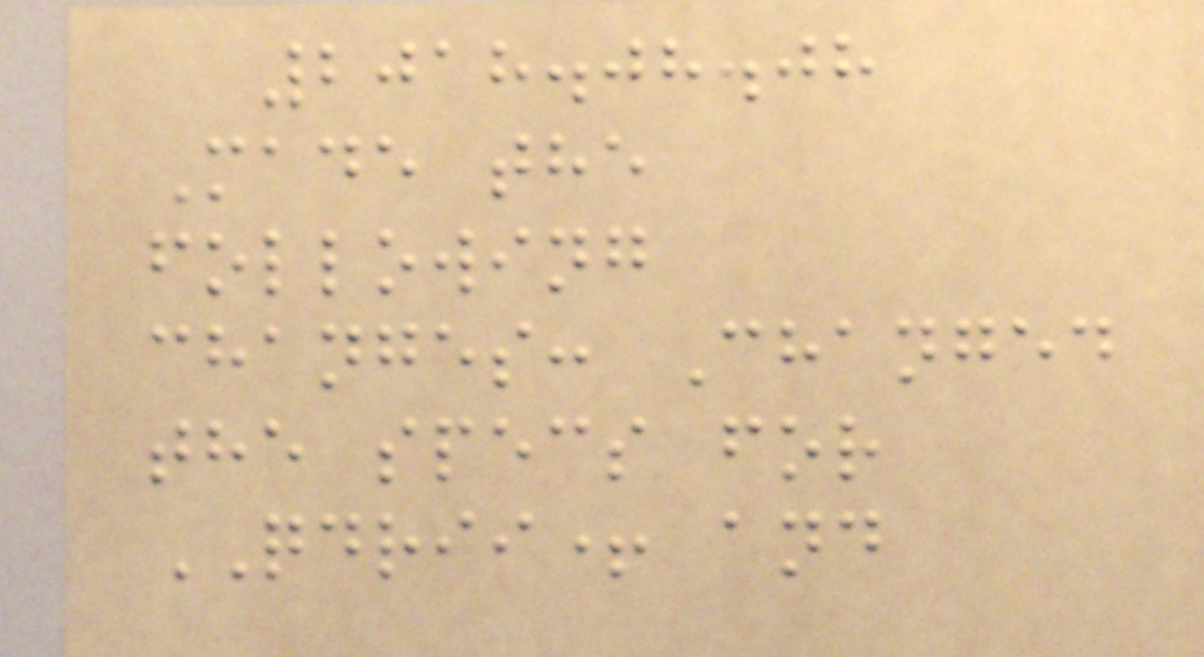2018.08.08
Made the
following
changes: Changed
the specs for
QDRII+ and
